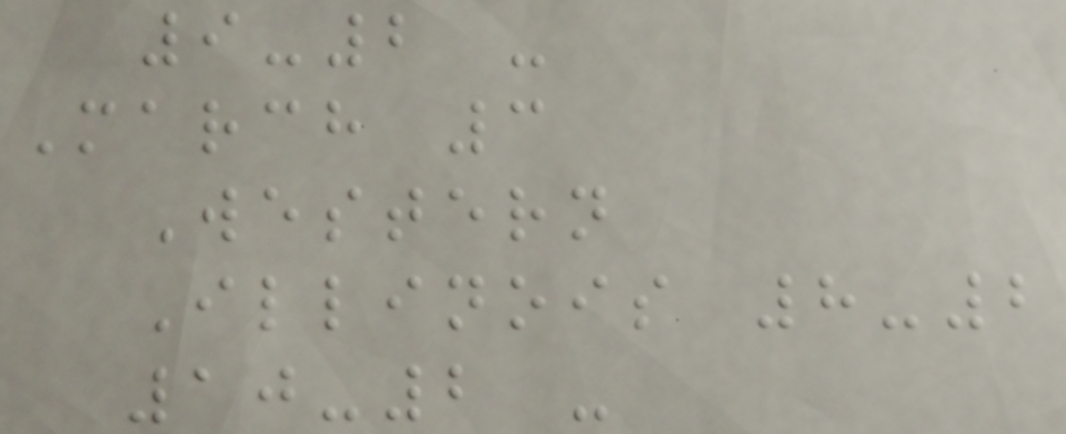9-2 -
March 3
Western
Illinois 8-2
10-2 -
